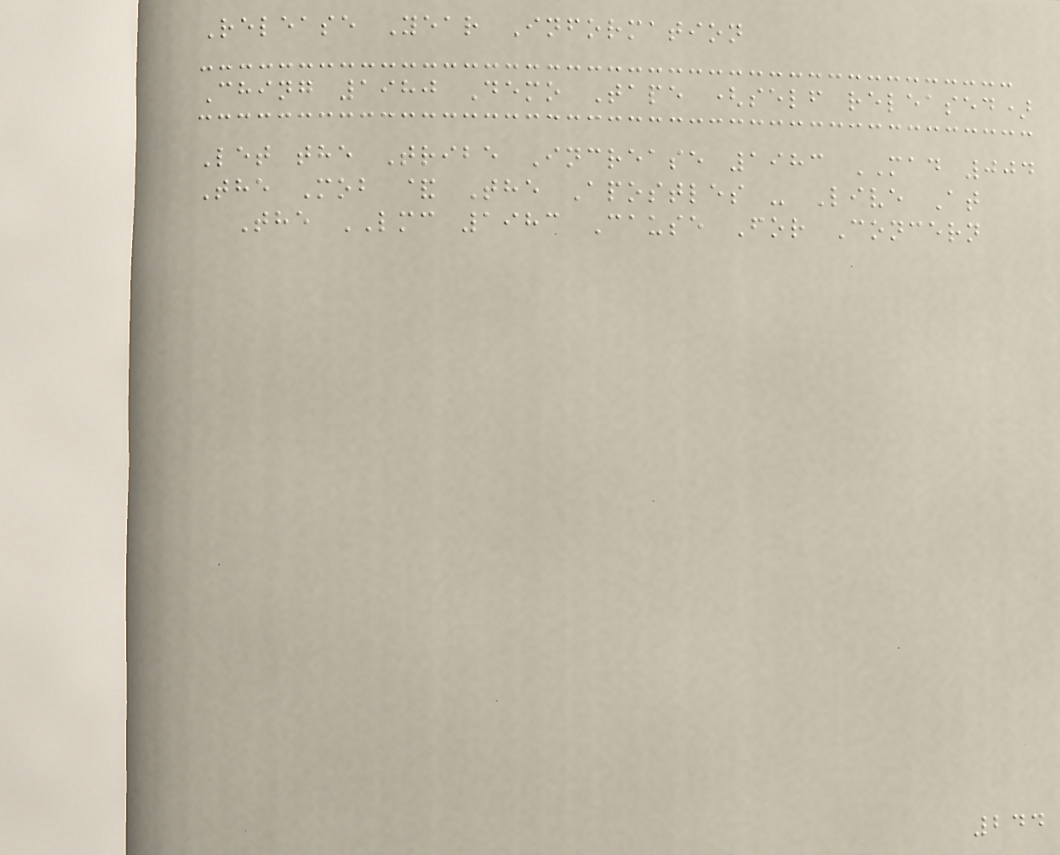Release Year Information
Ching 1980 Demo Tape (self released)
Let the Tribe Increase 1983 MAD 004
The Mob & The Apostles - Live At
The LMC 1983 Cause For Concern
244
